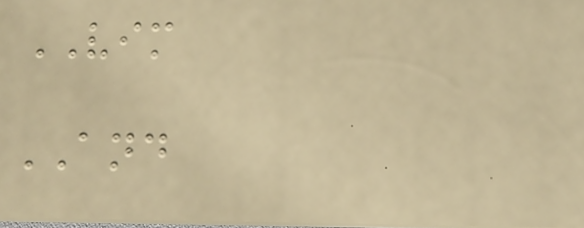VIM
AND
